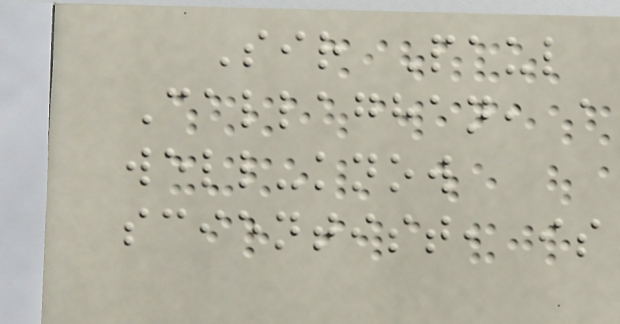Sir Paul
Callaghan, a
well-know
scientist, is
